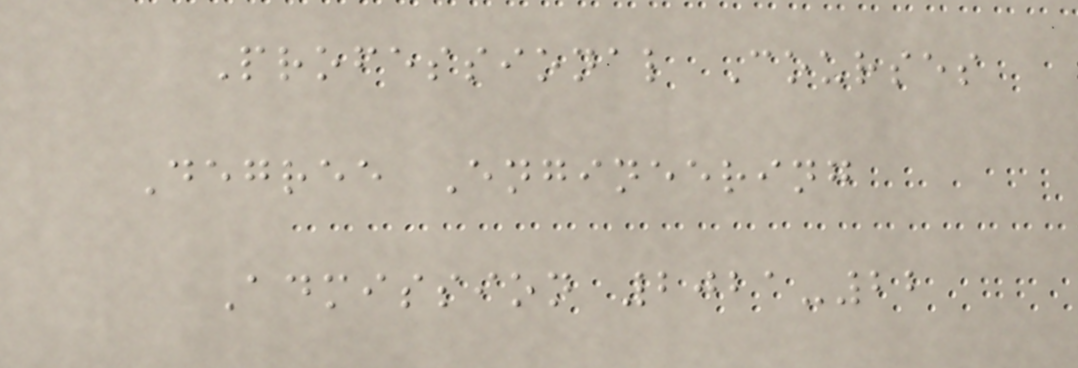Professional Courses
Degree Engineering
Admission 2021-22
